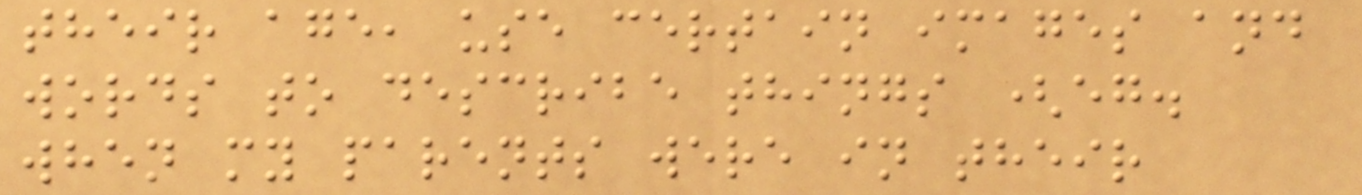their age, use certain images and
words to describe things (eg.
when my parents were in their
